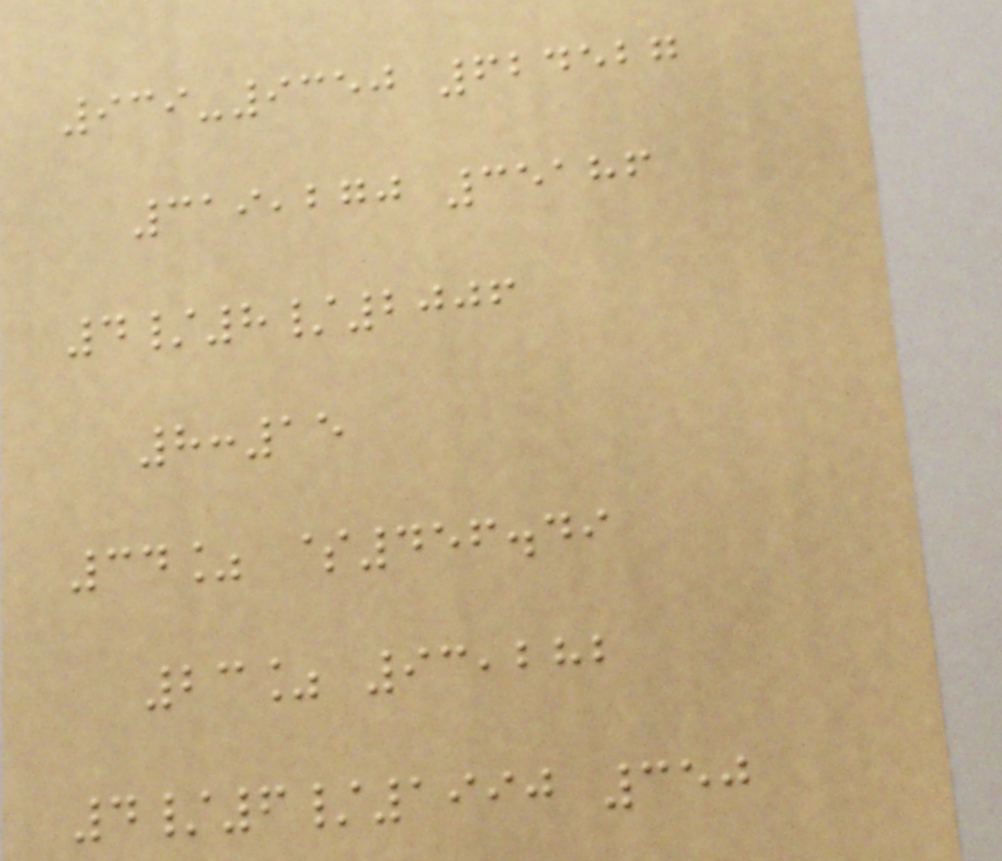939-9350 624527
319,270 35186
4/8/2006
8:15
34% $456.49
23% 93,282
4/6/1990 350
